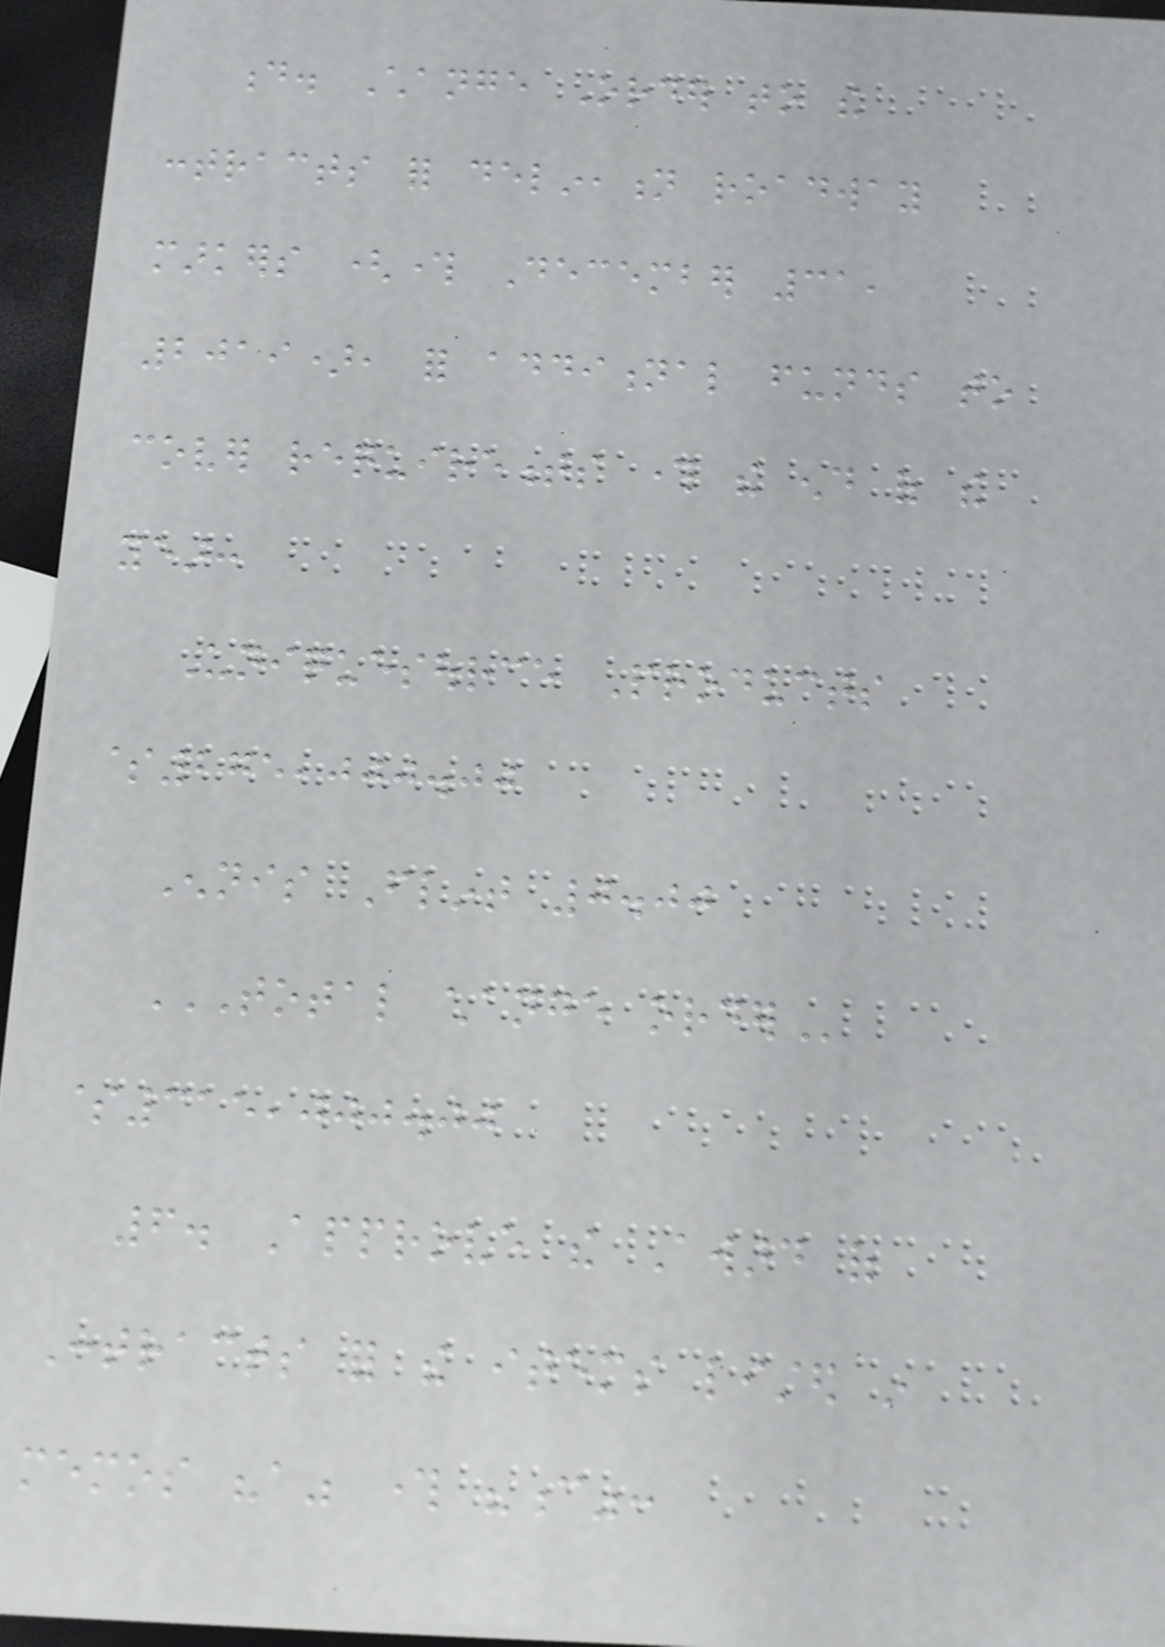d. Change Order to the
contracts for delineation roadway
markers (through December 31,
2019), for additional funds to
cover requirements through the end of the
year:
Uniquesource Products
$275,000.00
Ennis Flint 0.00
TOTAL CHANGE ORDER
$315,000.00
6. Approve the Award of
Contracts for the items listed in
memos "a" through "c":
